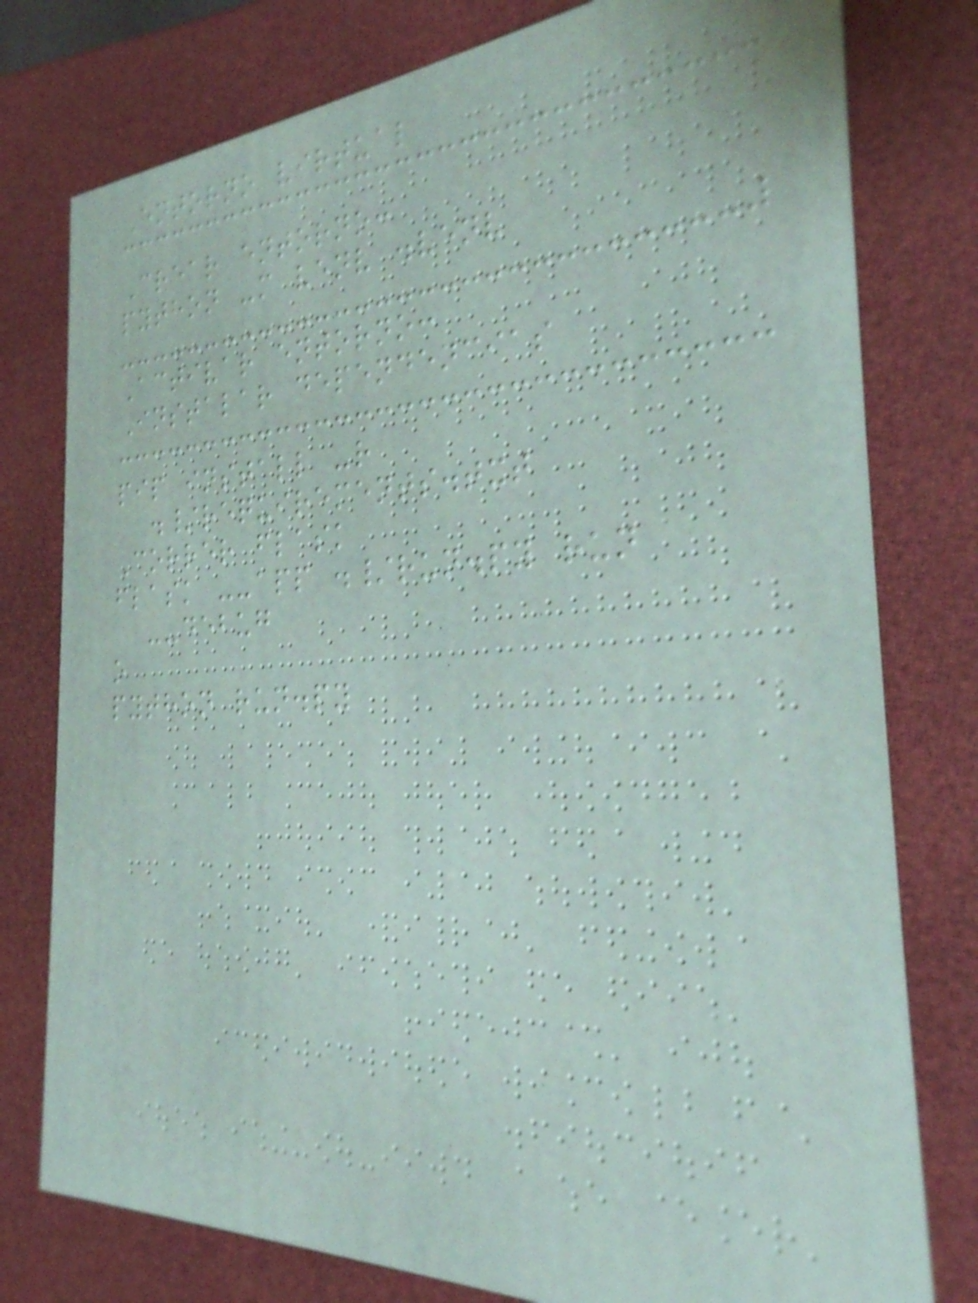Entorno virtual
Crear entorno:
python -m venv .venv
Activar entorno:
Instalar dependencias
pip install -r
./requirements.txt
Correr flask
flask --app ./run.py run
--debug
o
python run.py
